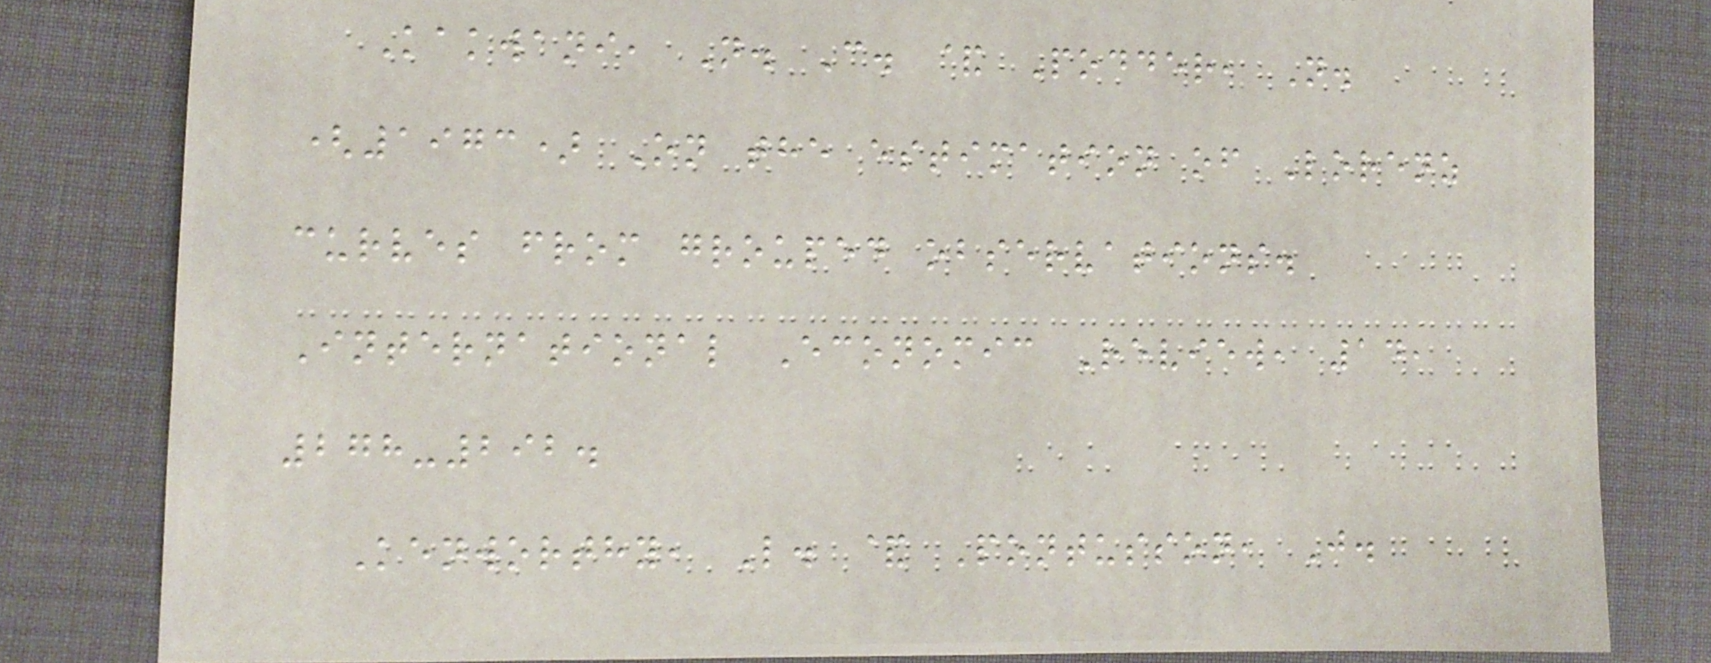Kakwani, N. C. & Podder, N.
(1973) On the estimation of Lorenz
curves from grouped observations.
International Economic Review, 14,
278-292.
Kenworthy, L. & Pontusson, J.
